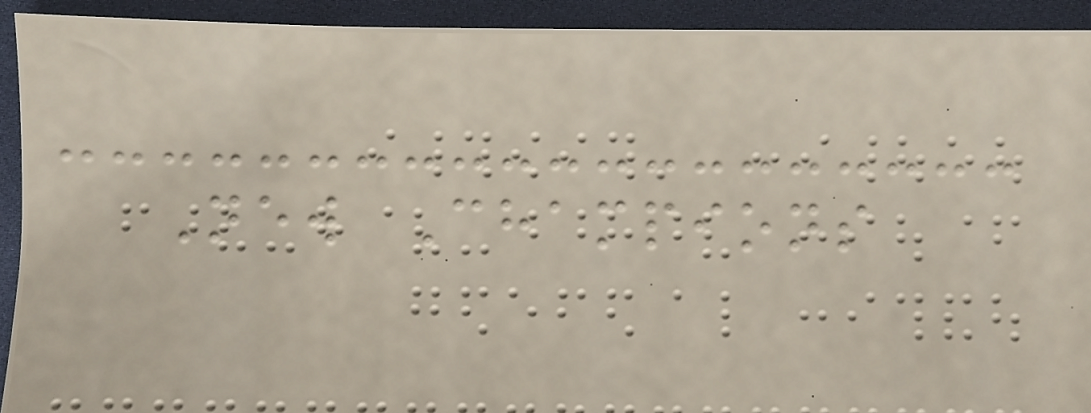New Champions
